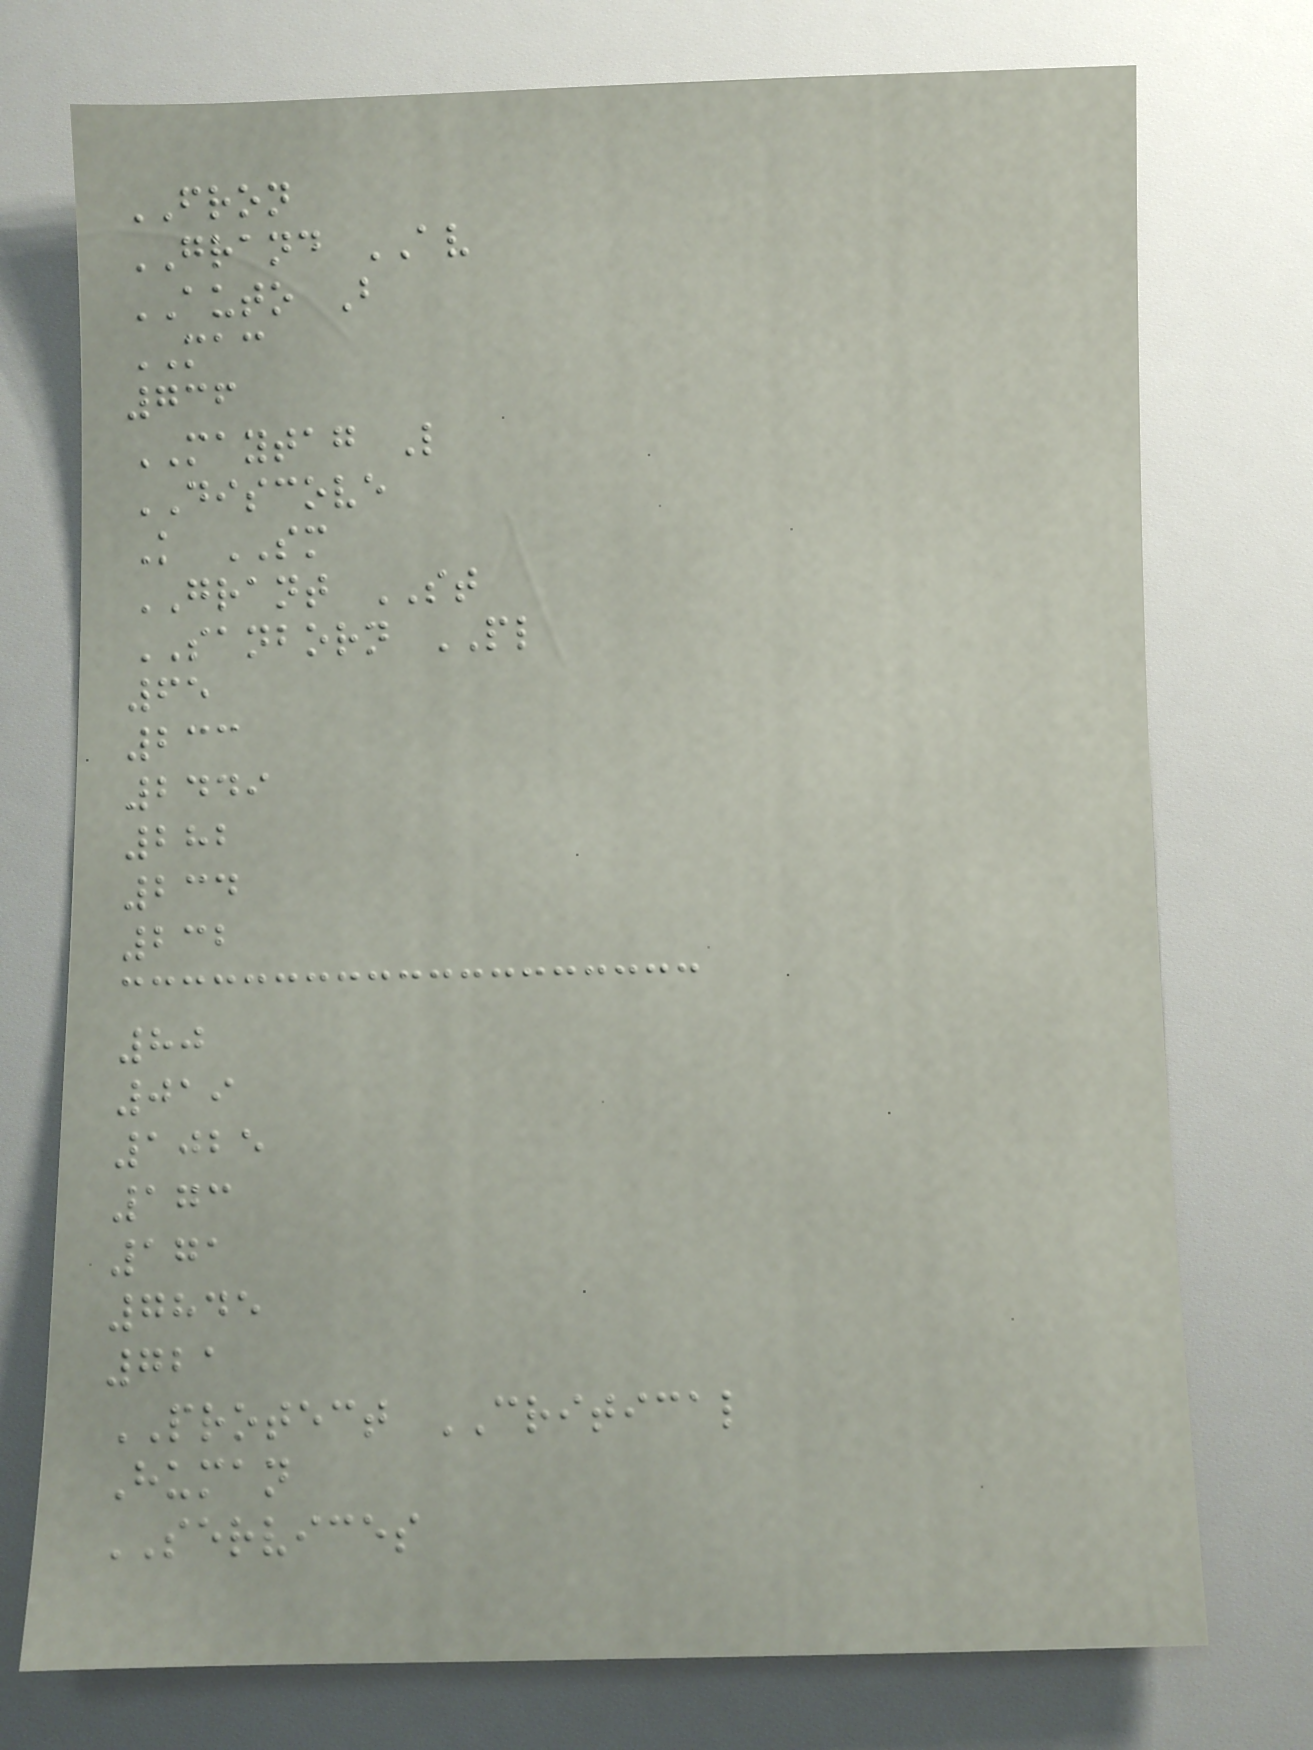FRON
GRAND AV
AUTO B
MAC
736
MAYTAG L
DISCOVE
K SM
GRANT ST
SANBORN PL
65
233
2449
282
234
232
80
019
1025
173
171
7845
721
PROTECT CRITICAL
Human
SERVICES
